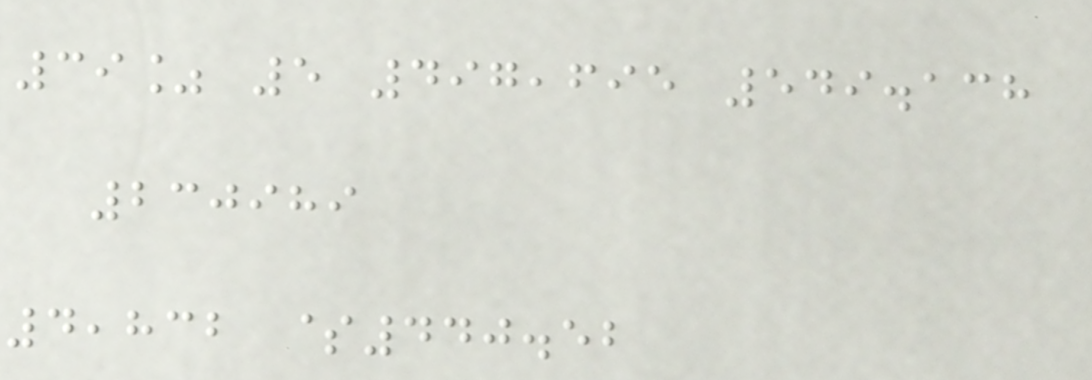39% 5 497,695 549.138
230989
4,832 $440.52
